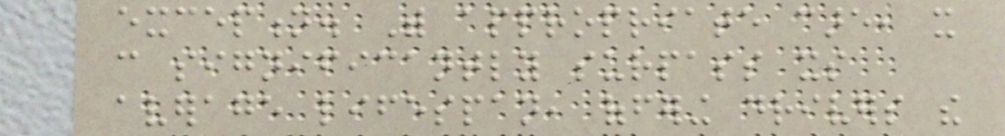exception. With appropriate care, it
can significantly surpass its
average lifespan, offering drivers the
